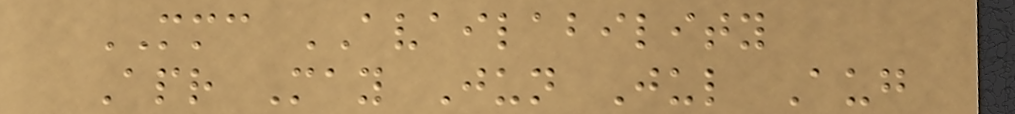MMC AVAILABILITY
Apr May Jun Jul Aug
